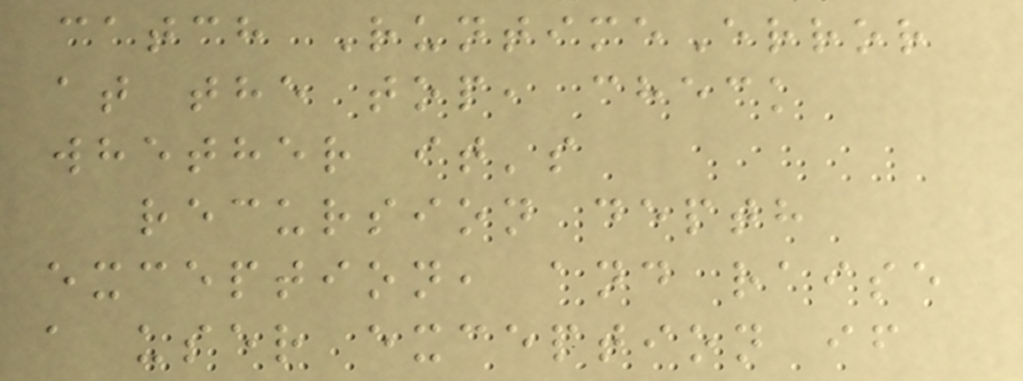catch RuntimeError
at the top, check
whether it's
recursion depth
exception, and raise
a user exception if
